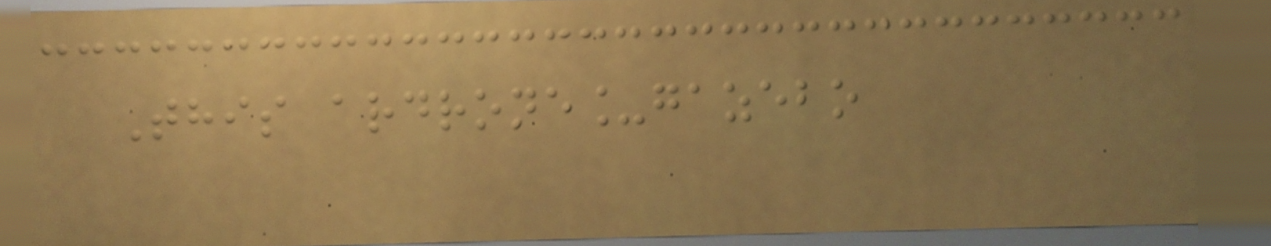This ardrone_gazebo
